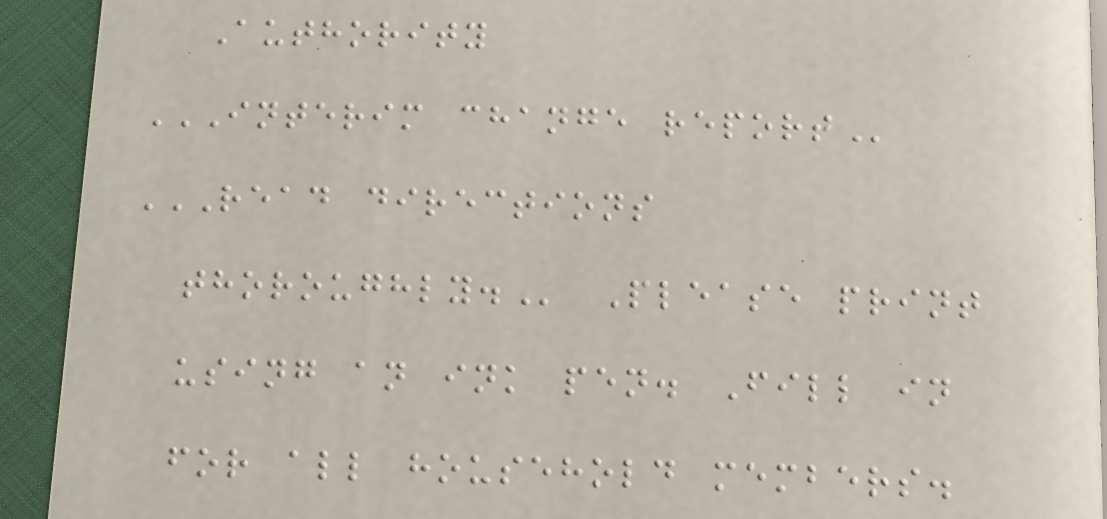Authority
INTERIM CHANGE REPORT
READ DIRECTIONS
THOROUGHLY. Please print
using an ink pen. Fill in
for all household members.
